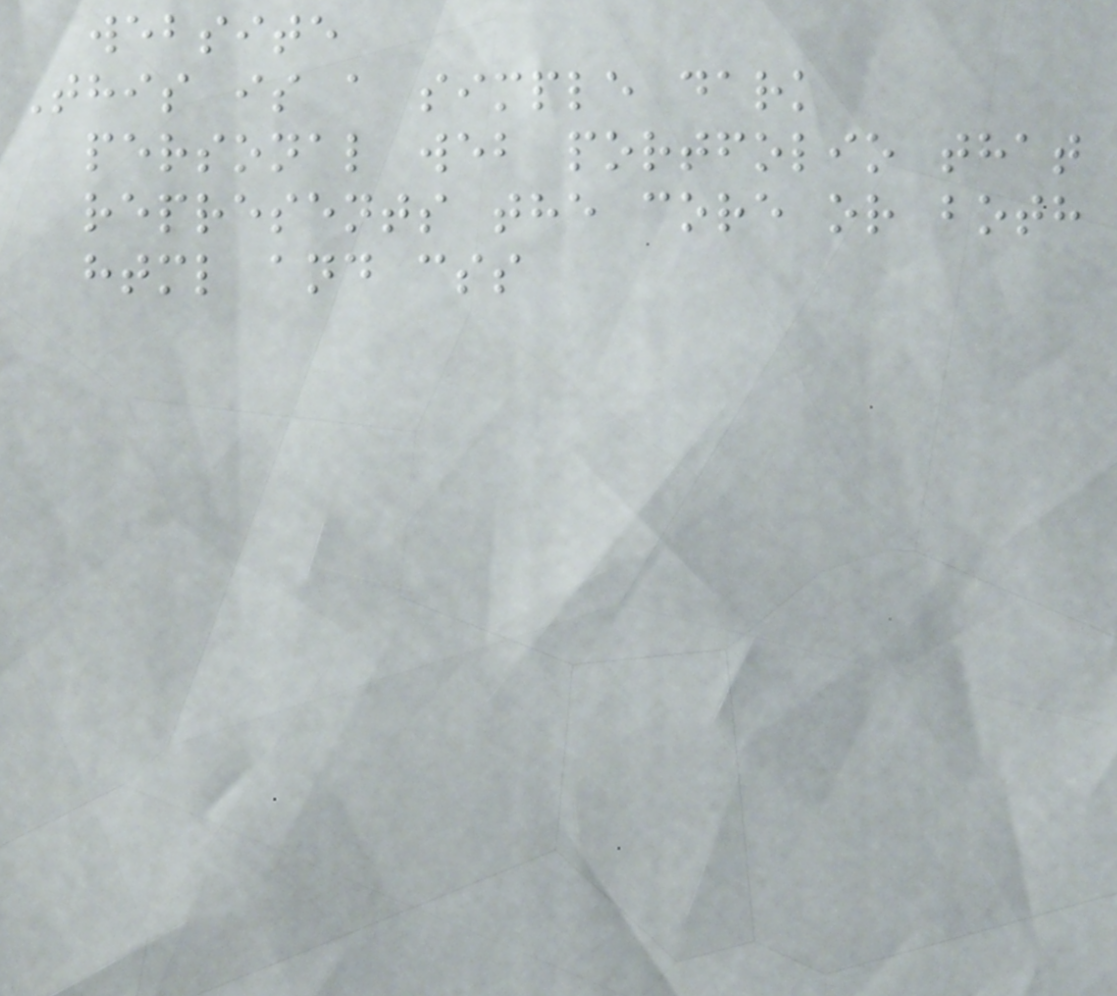website
This is a simple dark
personal web portfolio that
represents the core or both
html and css
